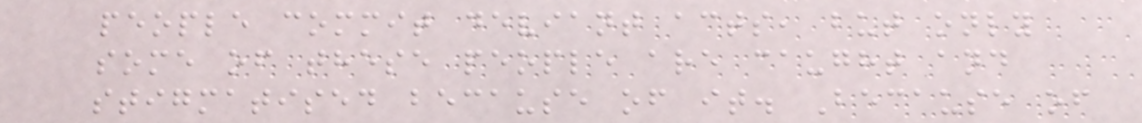people commit deviant acts, but only
some of these people are caught and
stigmatised because of it. Because of
